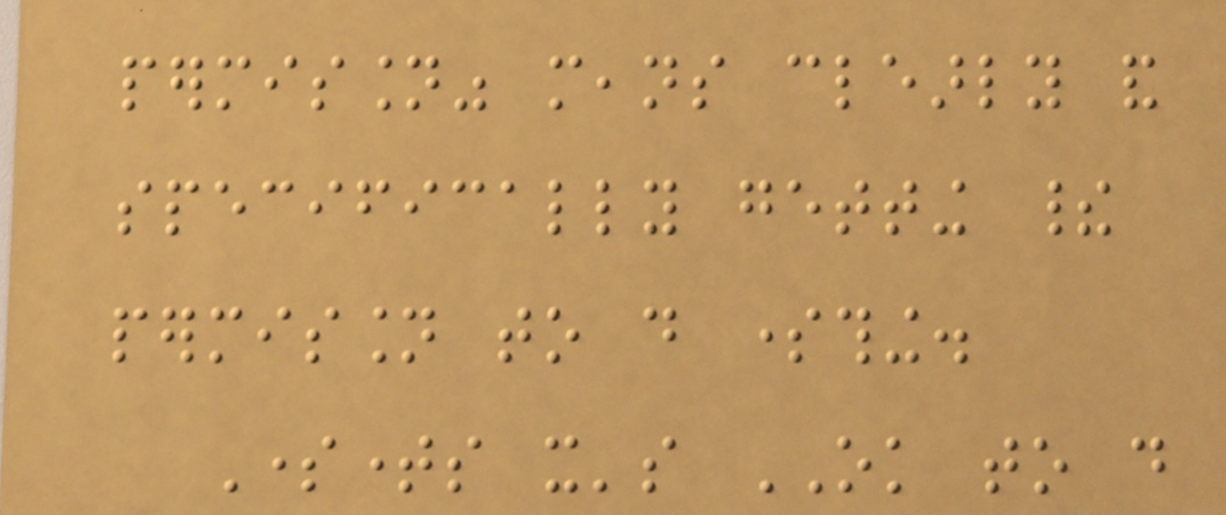permission" means clearly and
specifically getting their
permission to do something.
Sometimes it's OK to do
